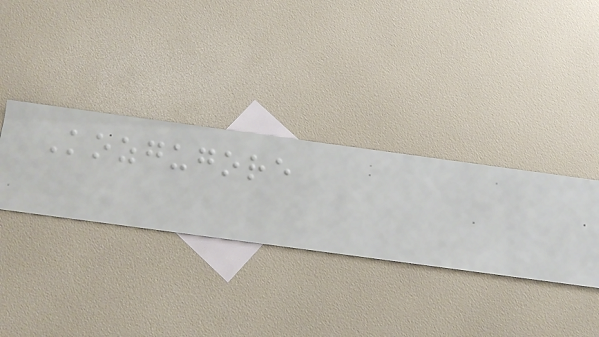Kozgugore
